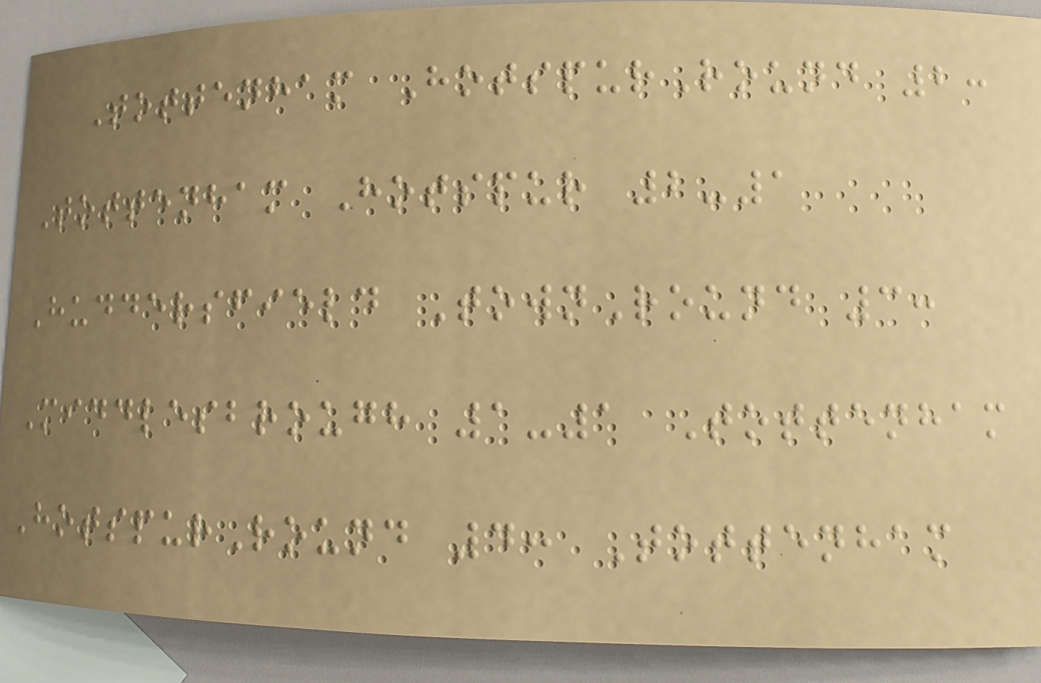Tottenham HotspurRound 2:
Tottenham Hotspur 2-1
Huddersfield TownRound 3:
Middlesbrough 1-1 Tottenham
HotspurRound 4: Tottenham
